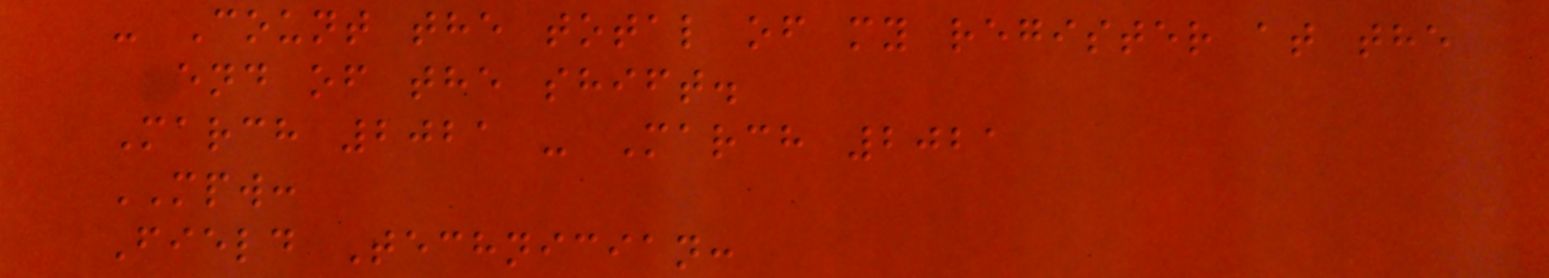- Count the total of my register at the
end of the shift.
March 2021 - March 2021
MPW:
Field Technician:
